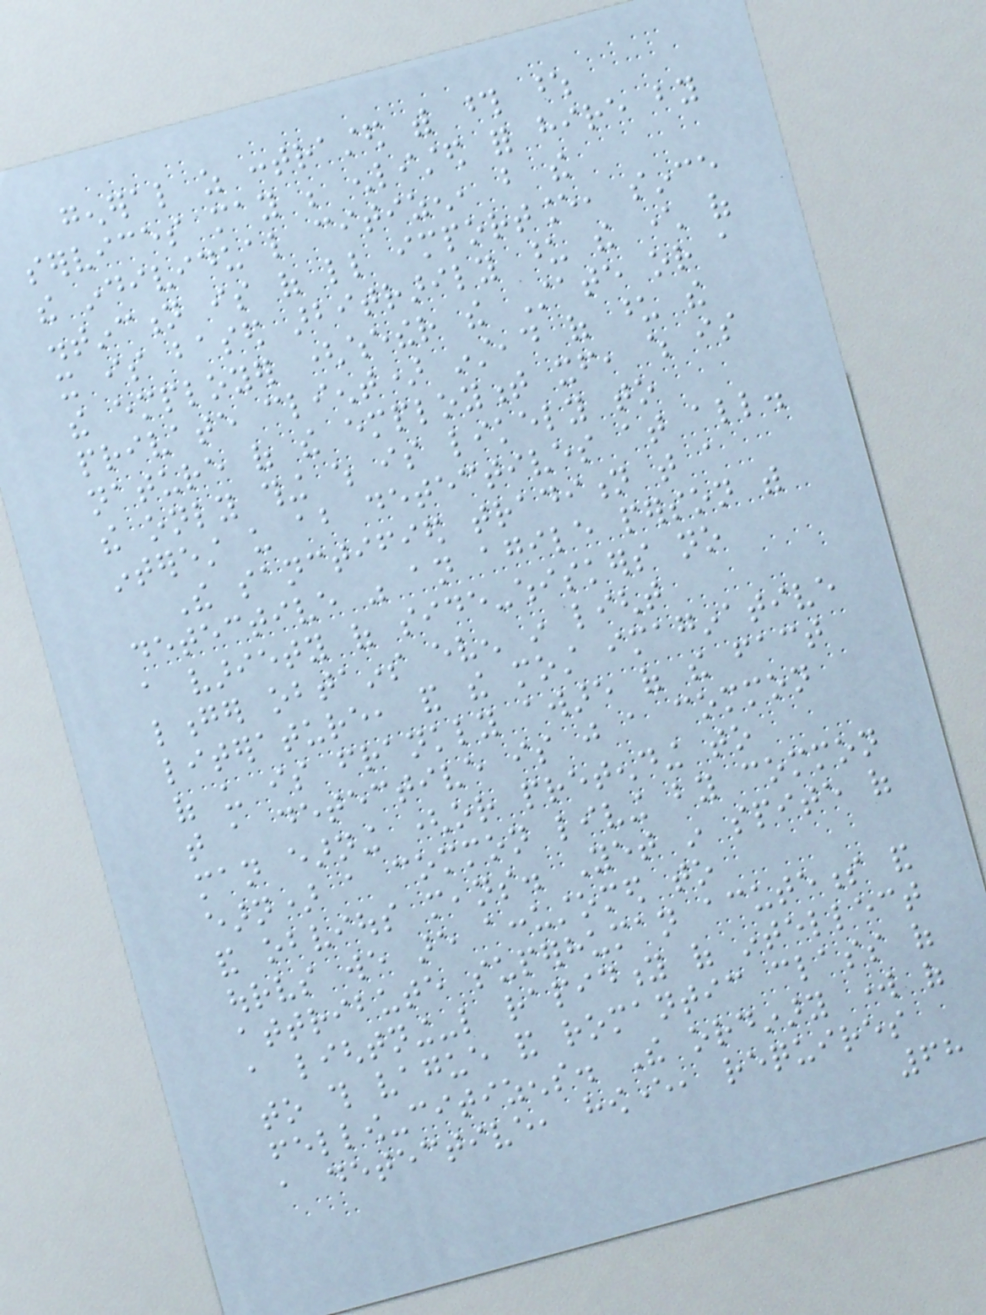general as contrasted with those whose
services may be enlisted for hire by
the individual citizen, but the
distinction is of little importance, since
it is based arbitrarily upon the character of
the employer (whether the State or a
private client) instead of upon the
nature of the employment itself, which is
the only thing which is likely to
interest us about detectives at all.
The sanctified tradition that a
detective was an agile person with
a variety of side-whiskers no
longer obtains even in light
literature, and the most imaginative
of us is frankly aware of the fact
that a detective is just a common
man earning (or pretending to
earn) a common living by common
and obvious means. Yet in spite of
ourselves we are accustomed to
attribute superhuman acuteness and
a lightning-like rapidity of intellect
to this vague and romantic class of
fellow-citizens. The ordinary work of
a detective, however, requires
68
